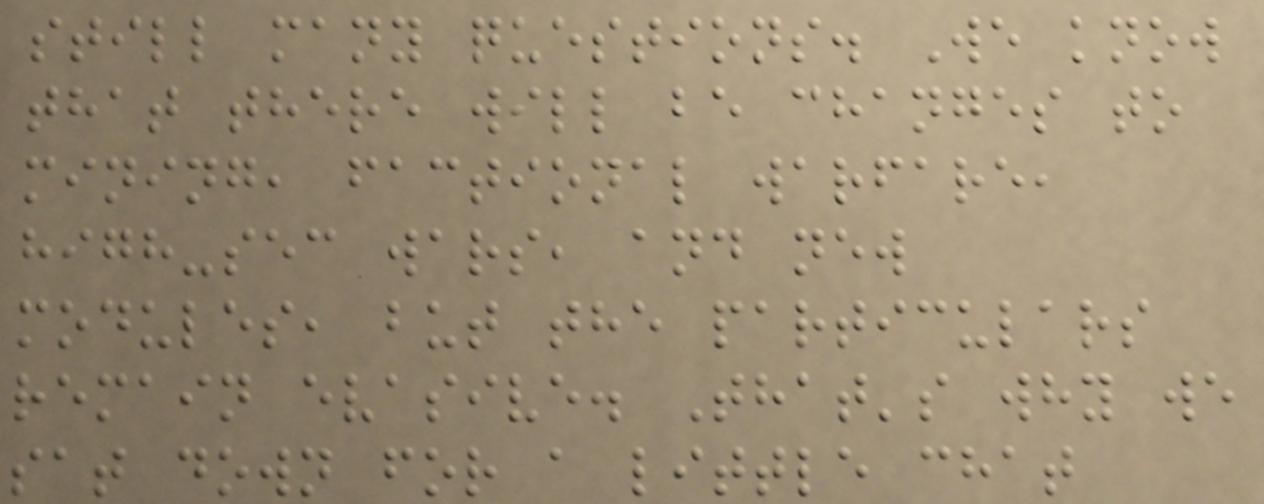still many questions. We know
that there will be changes to
mining, factional warfare,
high-sec wars, and new
modules, but the particulars
remain evasive. That's why we
sat down for a little chat
